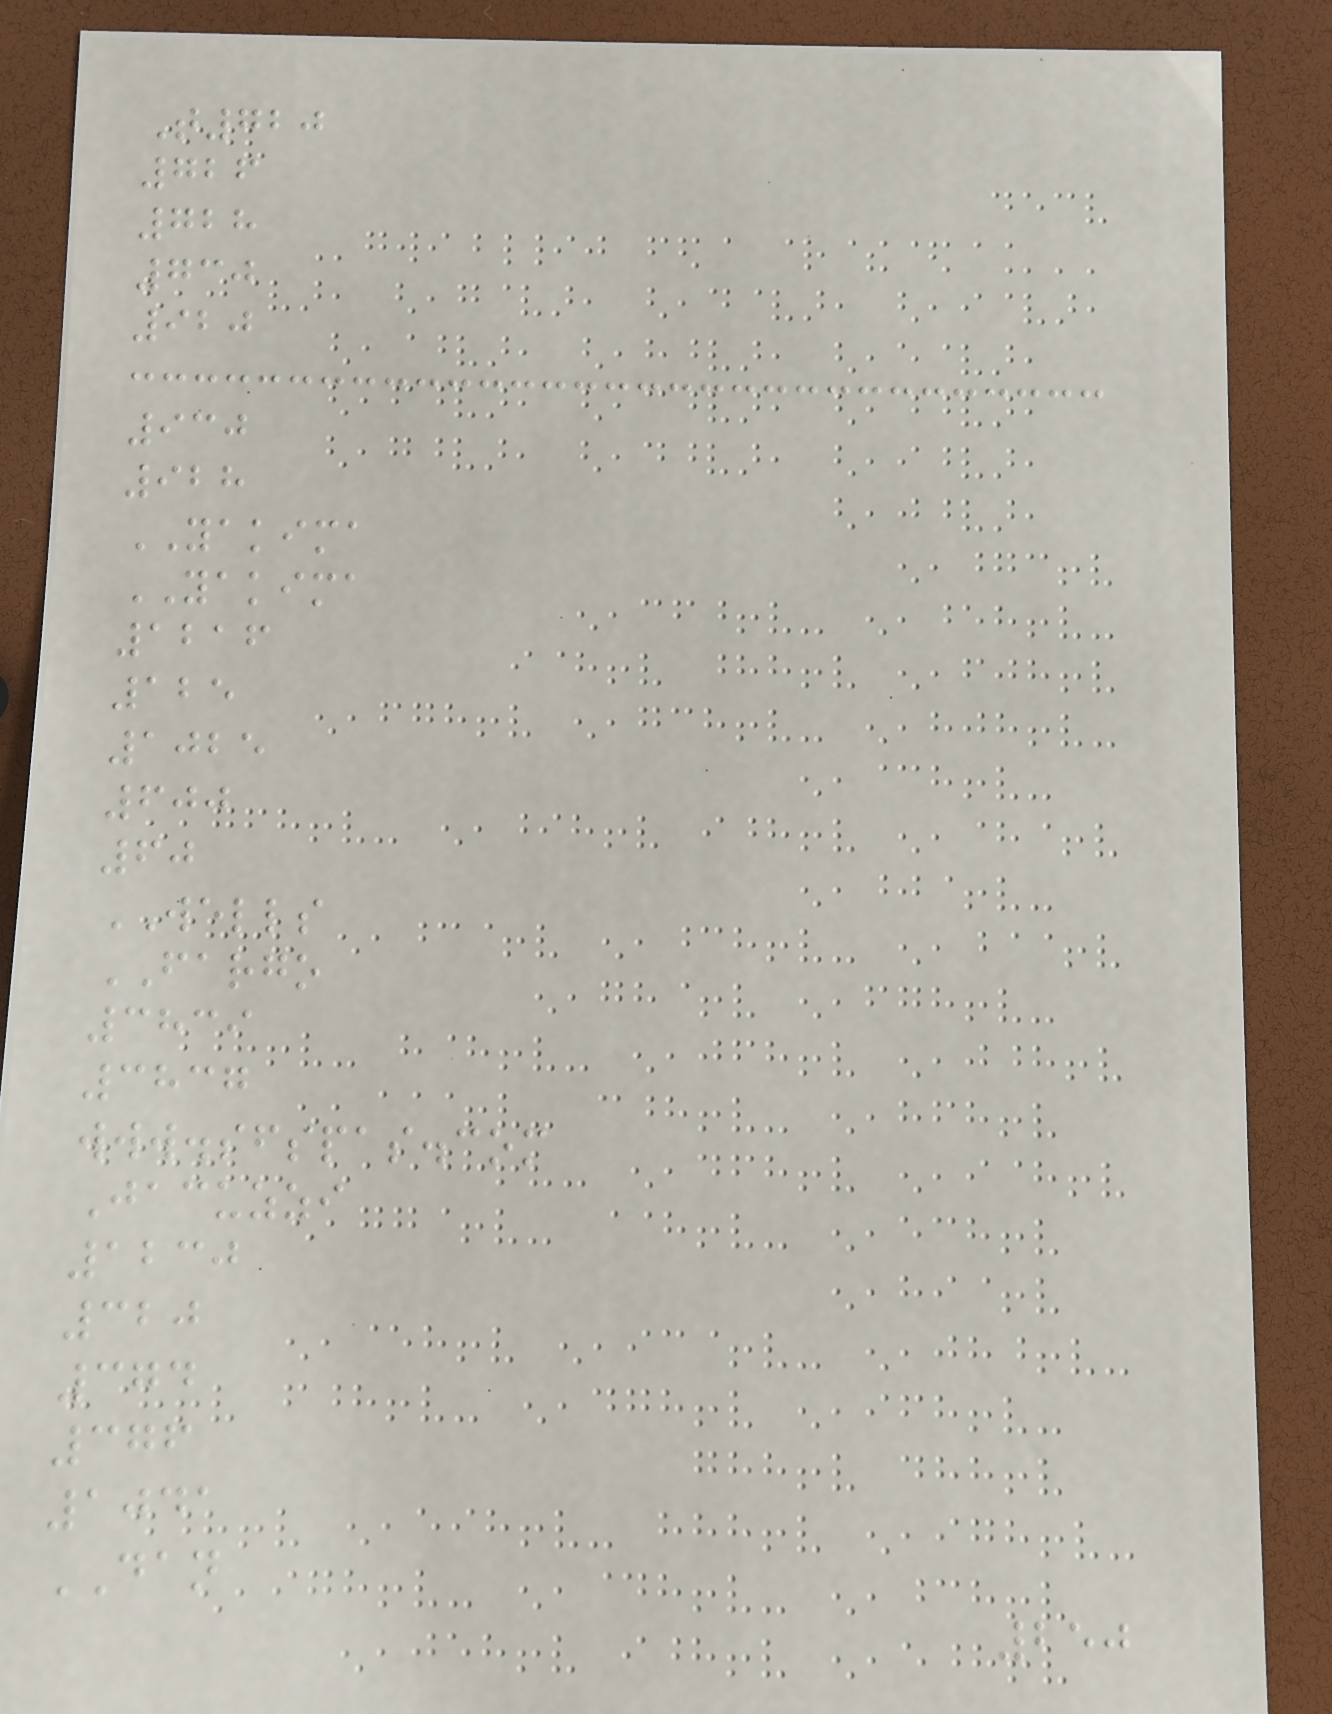T720
726
728
730
920
930
928
YAKIMA
YAKIMA
1216
125
1025
600
60
WELLS
FARGO
3839
3837
www.sfspas.com
Jacuzzi
1230
320
374
376
1041
DAN
250
